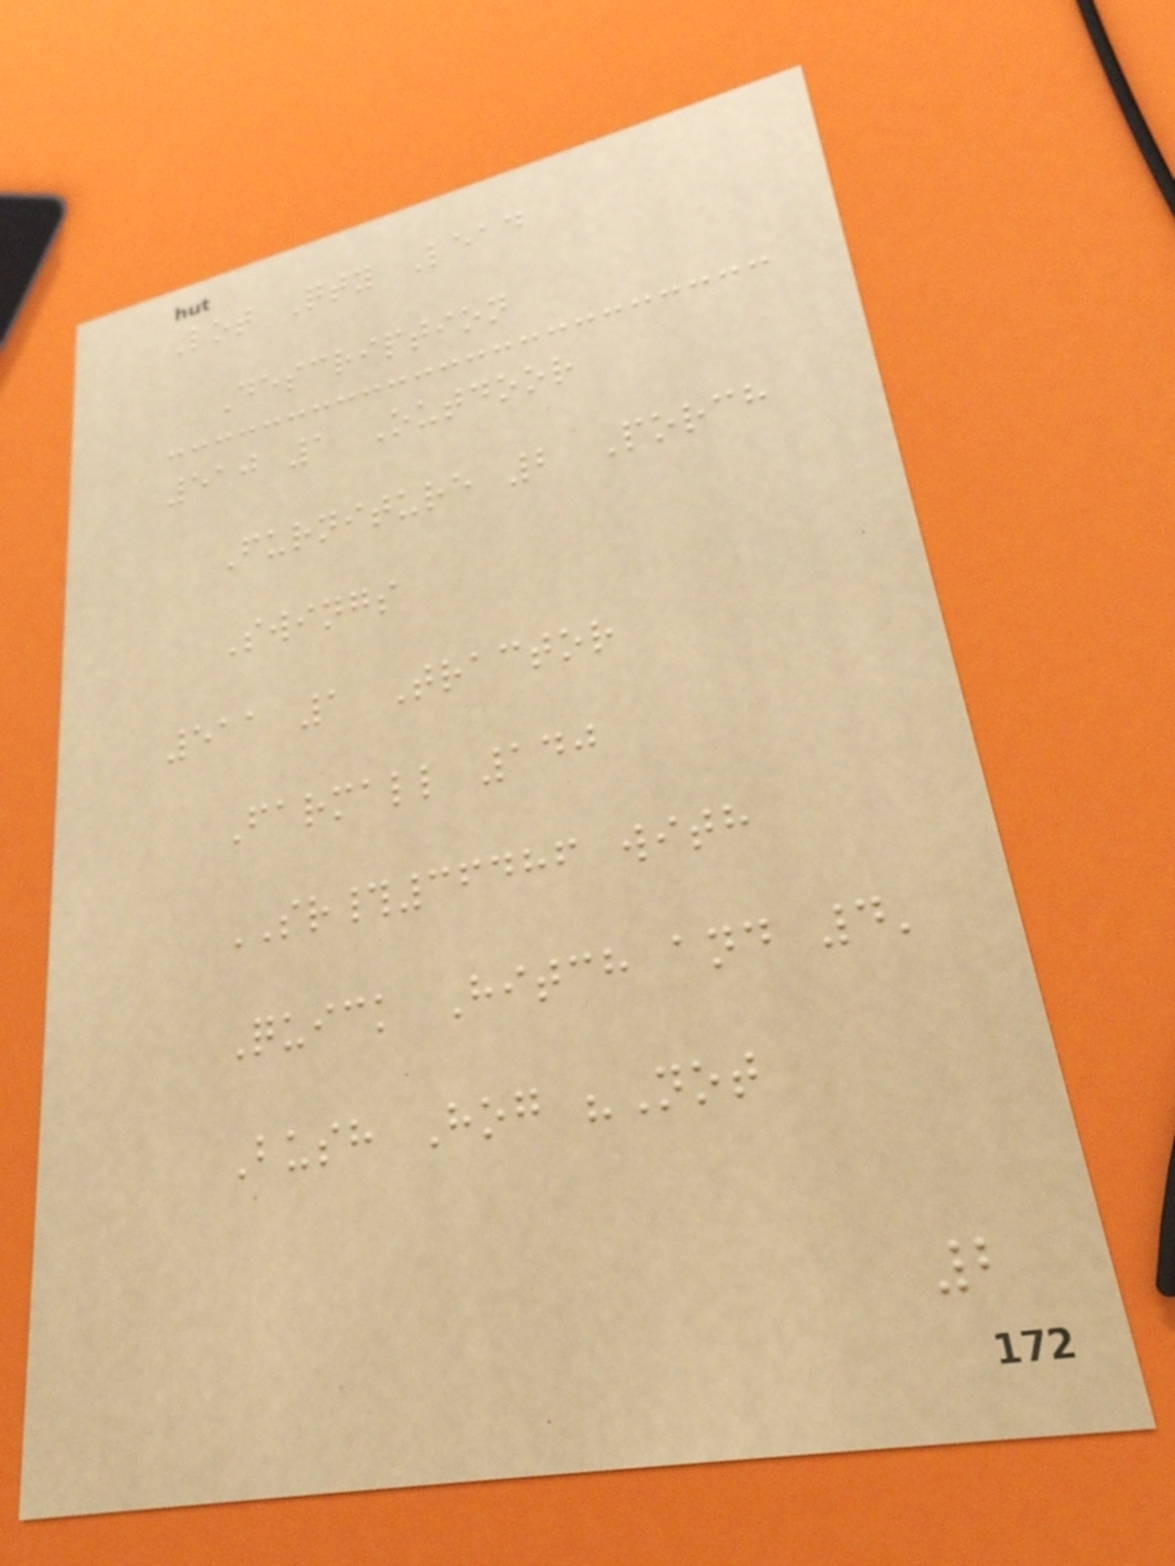Lot Qty Lead
Description
510 1 Outdoor
Furniture 2 Porch
Swings
511 1 Tractor
Farmall 140
SR#36486 with
Quick Hitch and 4'
Bush Hog "Not
2
